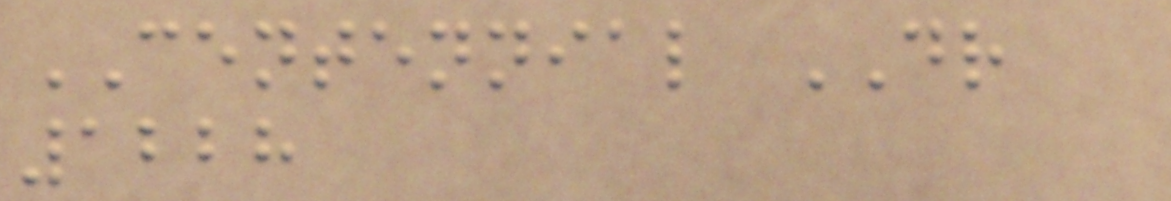CENTENNIAL DR
1228
